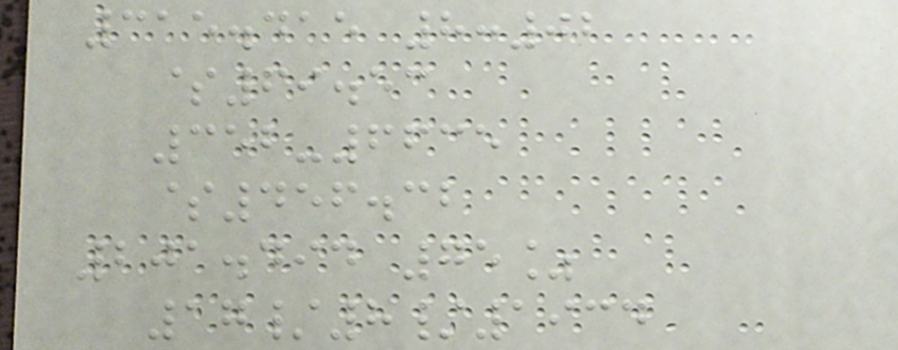315.415 8:02
$69.53
352-6635
$456.32
201.494 75%
17/8/1934
